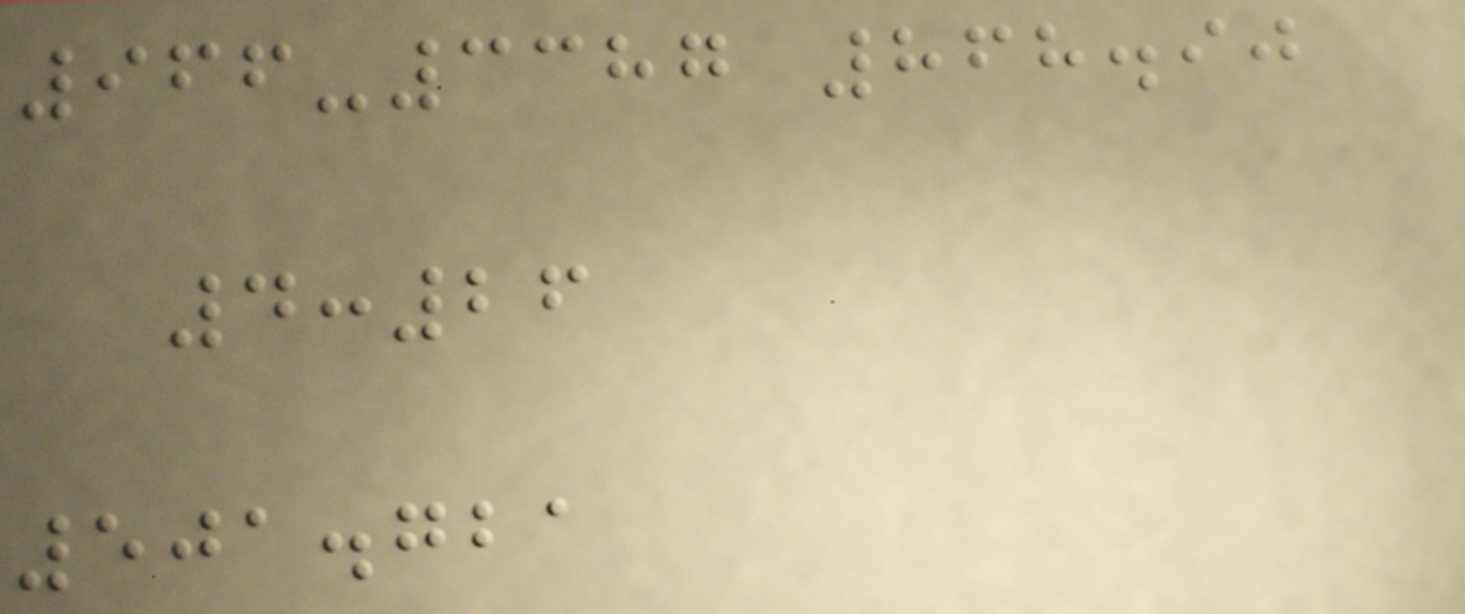966-3387 868.90
4:26
501.721
